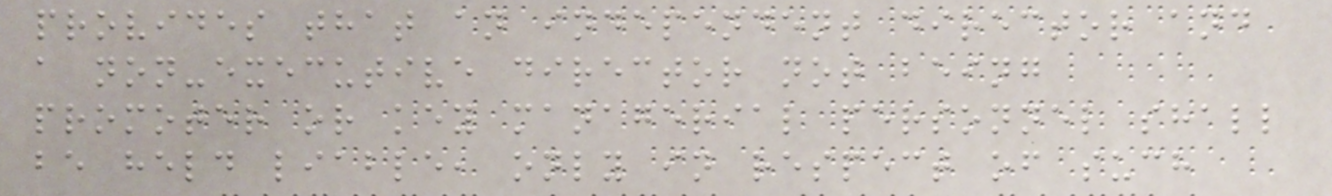provides that an independent director and
a non-executive director not being
promoter or key managerial personnel shall
be held liable, only in respect of such
